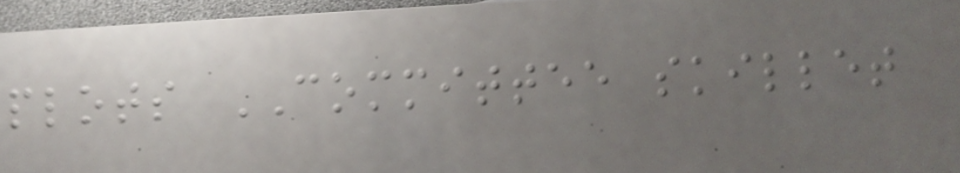plots COMMITTEE skillet
